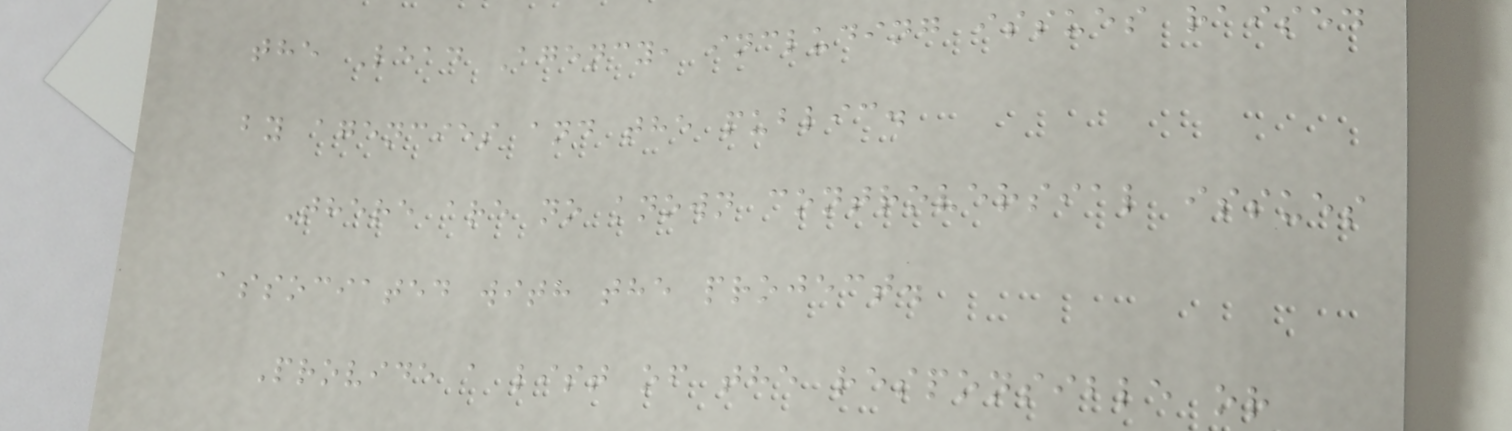the Lead Agency, including issues raised
by agencies and the public.
There are no known controversial issues
associated with the project.
Provide a list of the responsible or
